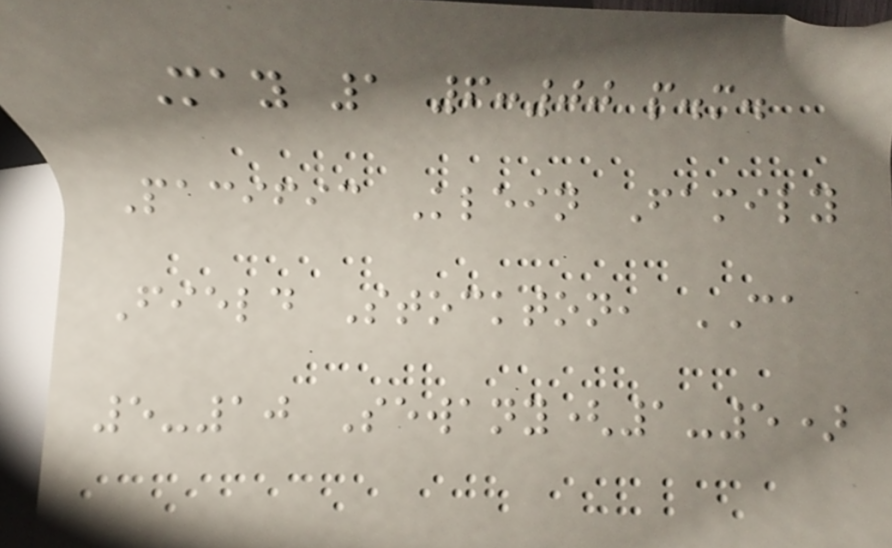May 1 6:00 p.m.
Pacific Klein Family
Field Stockton, CA
5-10 Sewany(1-5)
